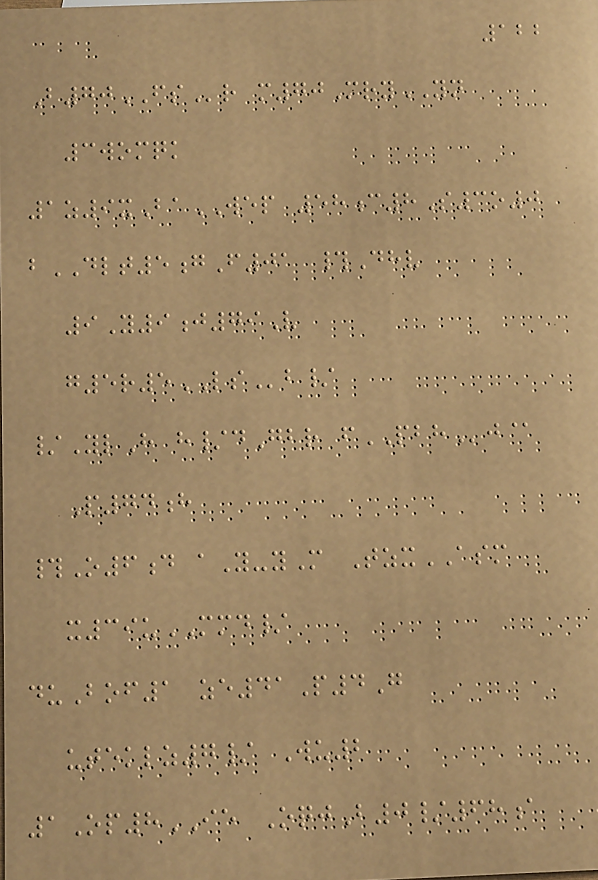122
B70FSr m70MryYN
3womqk
1z9xBaWEP 58c8S3o0
bDLT5gF01 #Dhv
9Y9j79V
g5r5LSb/
/YlH h/dGbr fPBHj@
P74h
#O6d aY-yM TzxASM
x39uMMD/
duBof1 ze41P4G
uteklz7/ Wu2
1Op8IE OqjB0/68a
